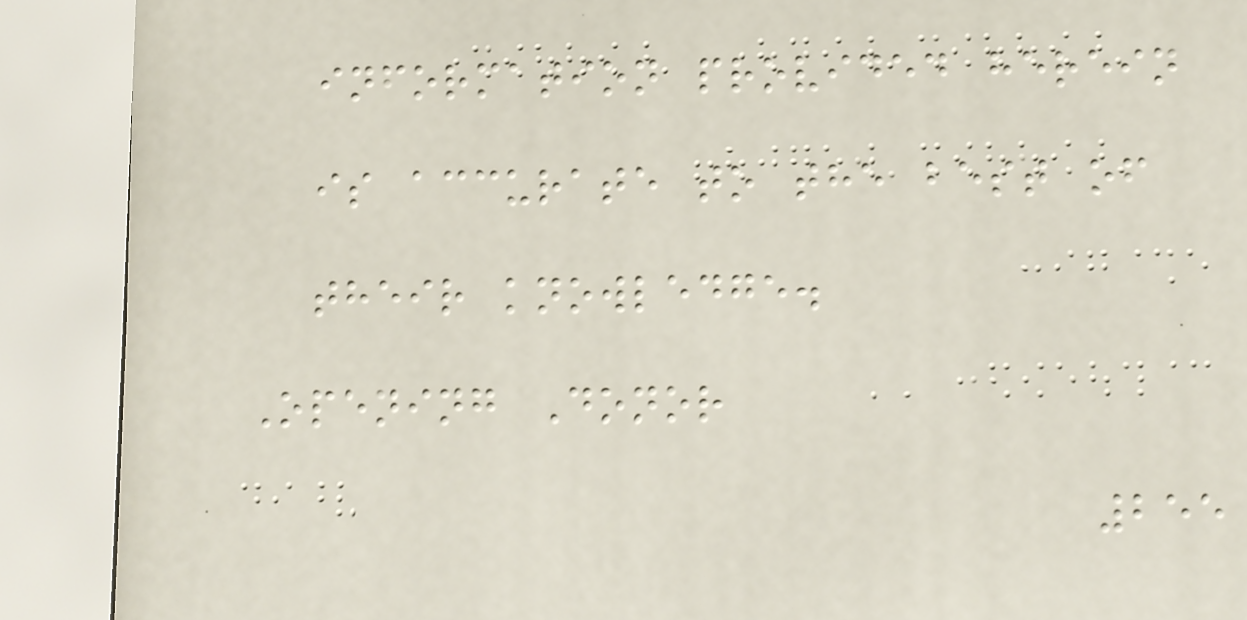information provided herein
is accurate to the best of
their knowledge.
Opening Donor
255
